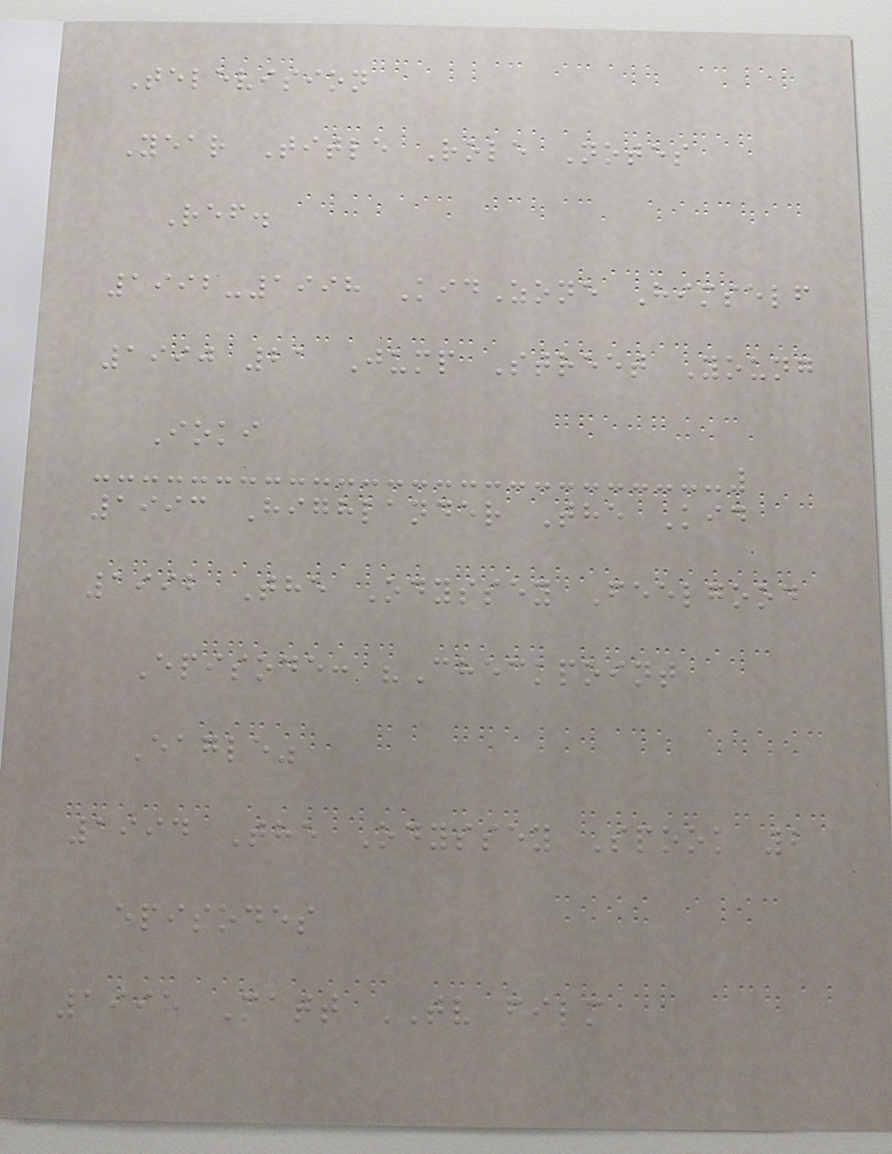Television
Year Title Role Notes
Ref.
1992-1998 KidZone Himself
1990 21 Jump Street Young
Ioki
1993 Highlander The Kid
1992 The Odyssey Feelgood
Episode: "Checkpoint
Eagle"
1994 The Odyssey Spook 2
episodes
1995 Matt TV film
